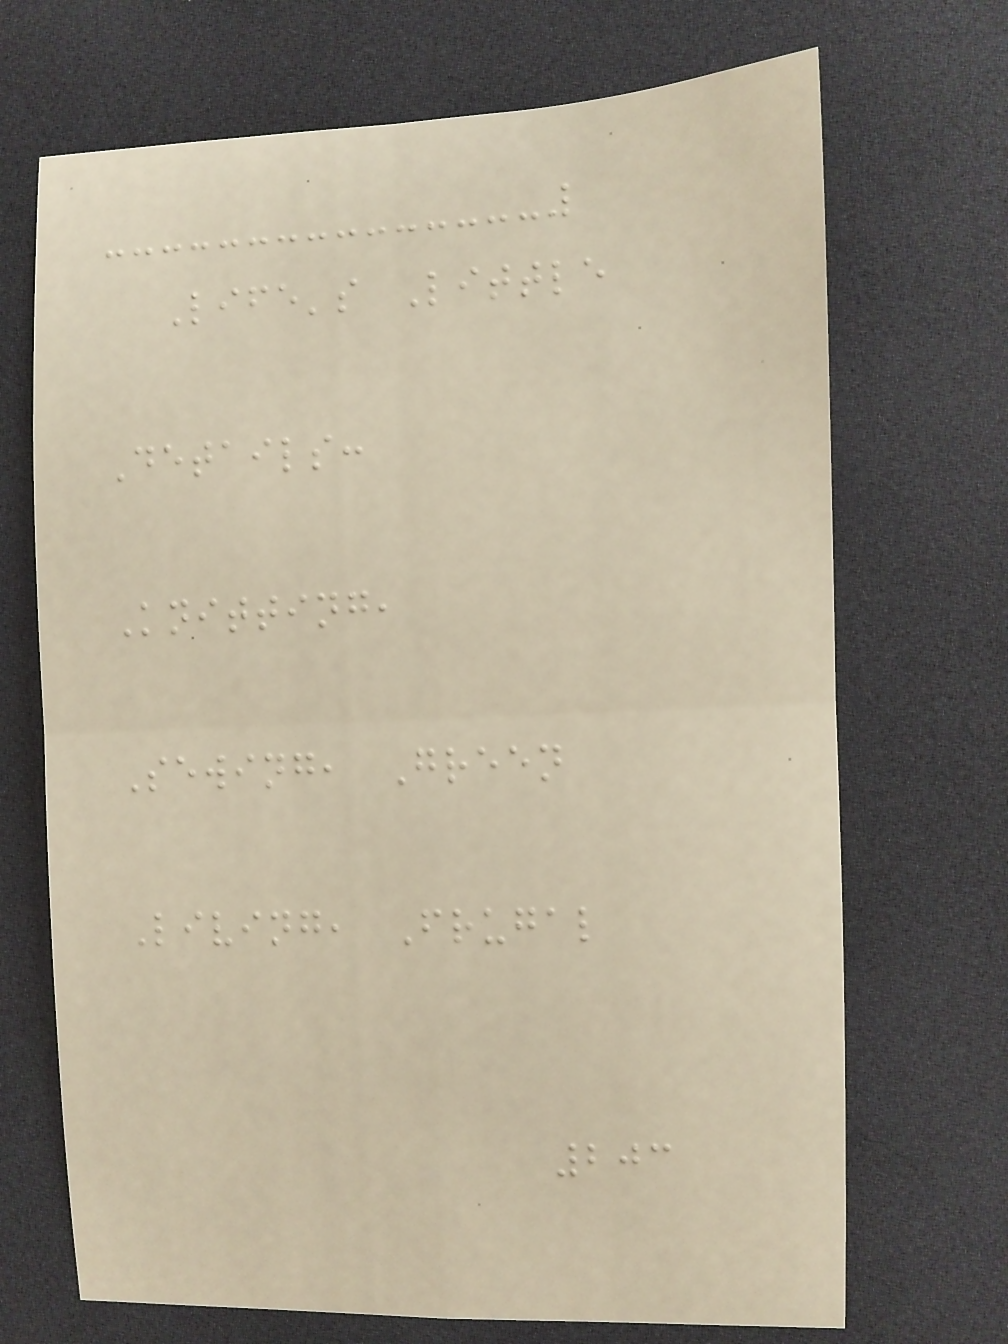Life's Little
Details:
Knitting,
Sewing, Green
Living, Frugal
203
